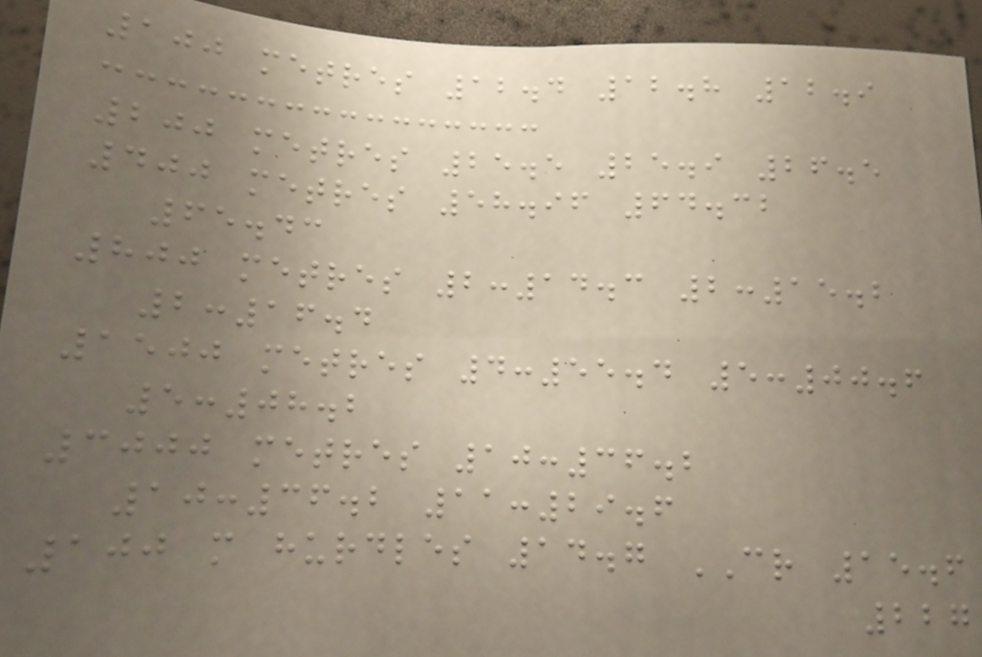100 metres 12.4 12.8 12.9
200 metres 25.5 25.9 26.5
400 metres 58.96 64.32
65.43
800 metres 2:14.3 2:15.2
2:16.4
1500 metres 4:55.4 5:00.6
5:08.2
3000 metres 10:36.2
10:36.2 11:29.6
100 m hurdles 14.7 CR 15.6
227
